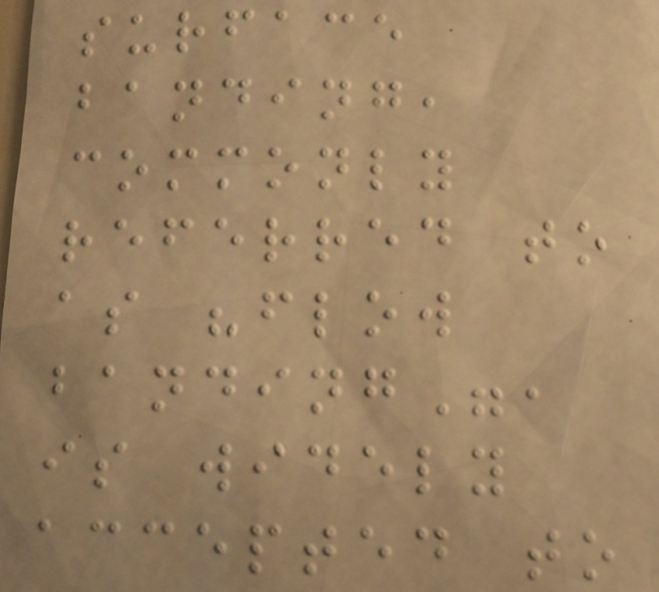surface
banding,
commonly
referred to
as "flow
banding",
is widely
accepted to
